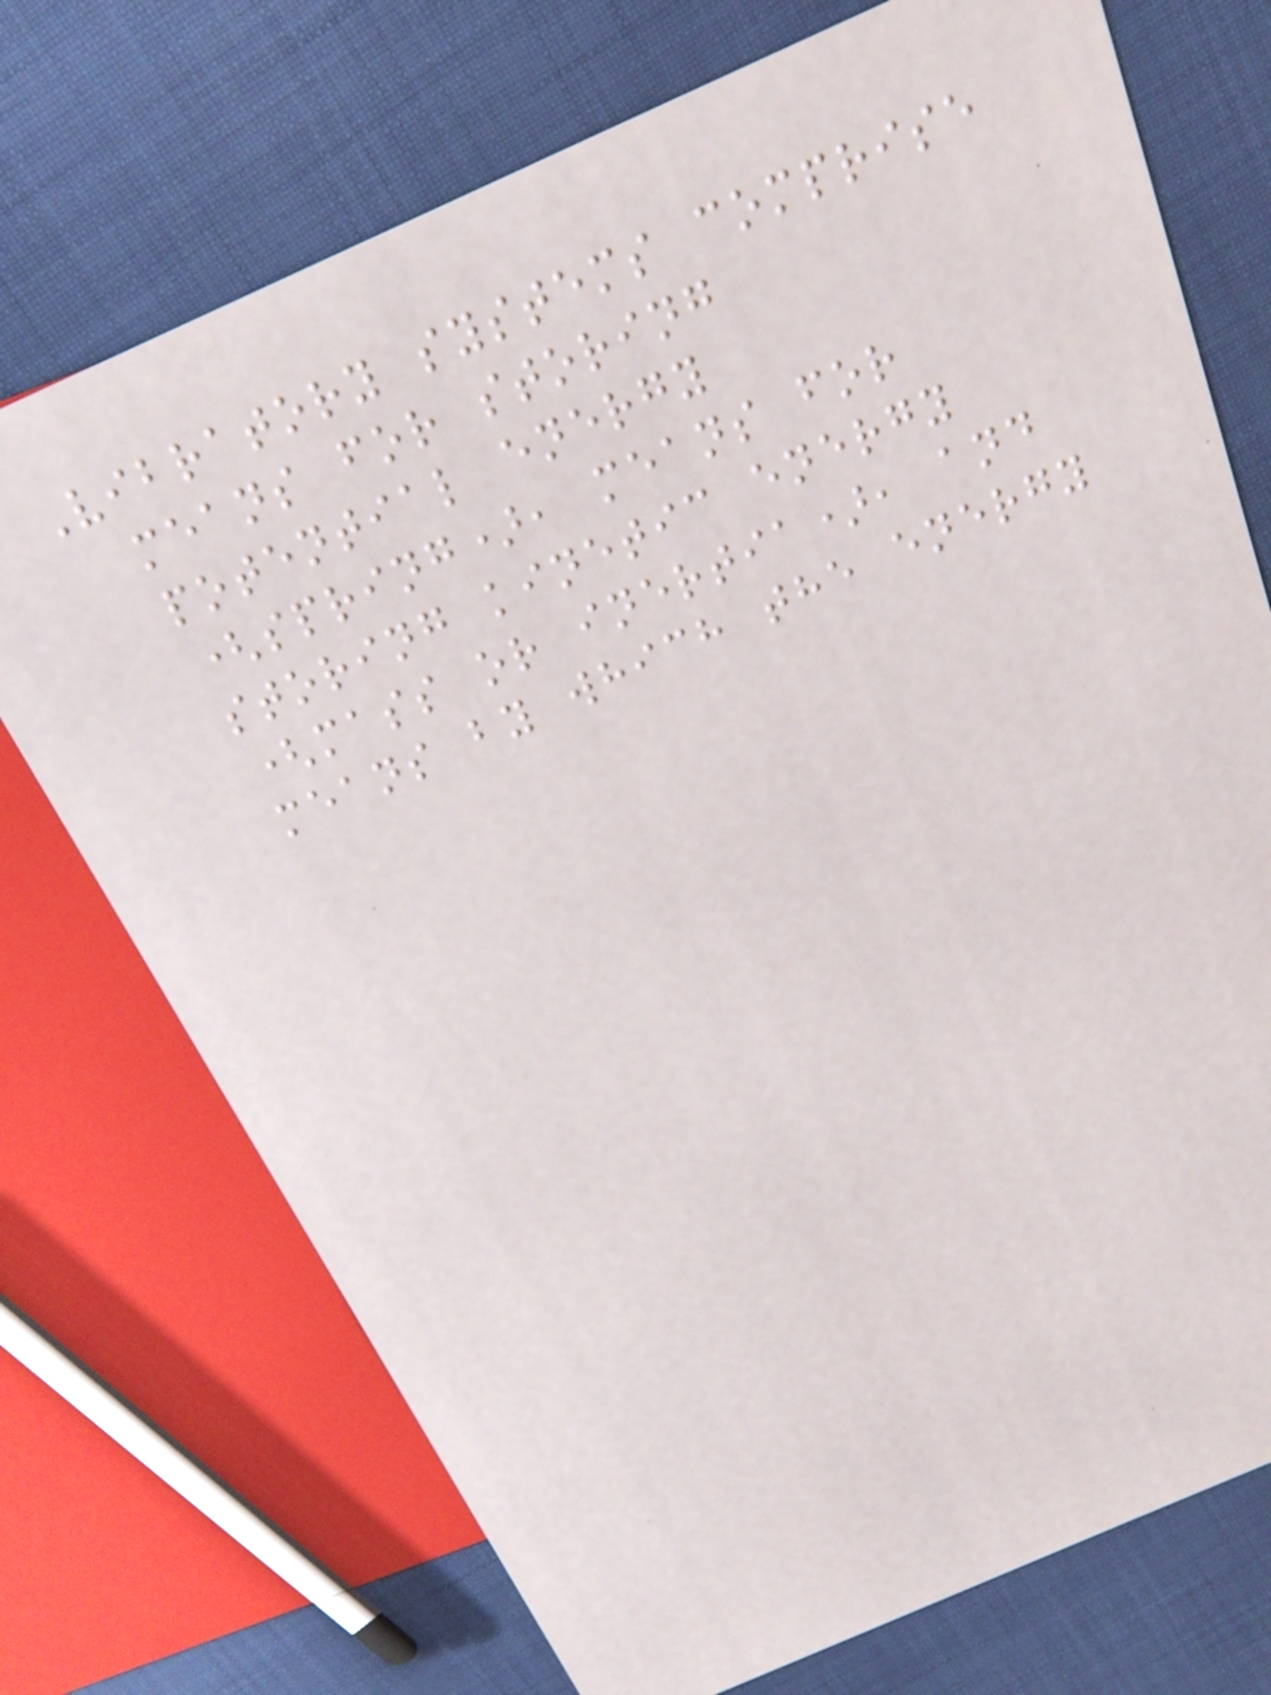Vibratory systems comprise
means for storing
potential energy
(spring), means for
storing kinetic energy
(mass or inertia), and
means by which the energy
